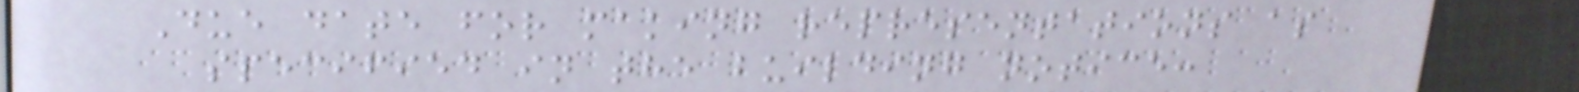Due date for making representations as
specified in the building notice:
